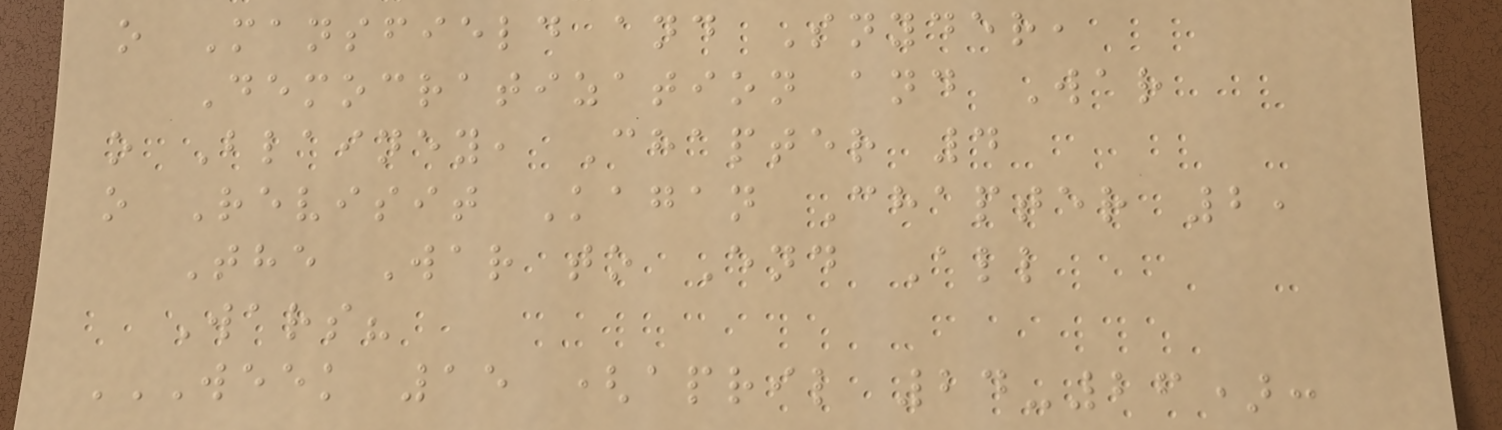o Mansfield and Snyder,
Democratization and War
o Blainey, Chapter 4
o Revisit Kagan Chapter 2,
The War to End All
Wars?
WEEK 15 (APRIL 24-26):
